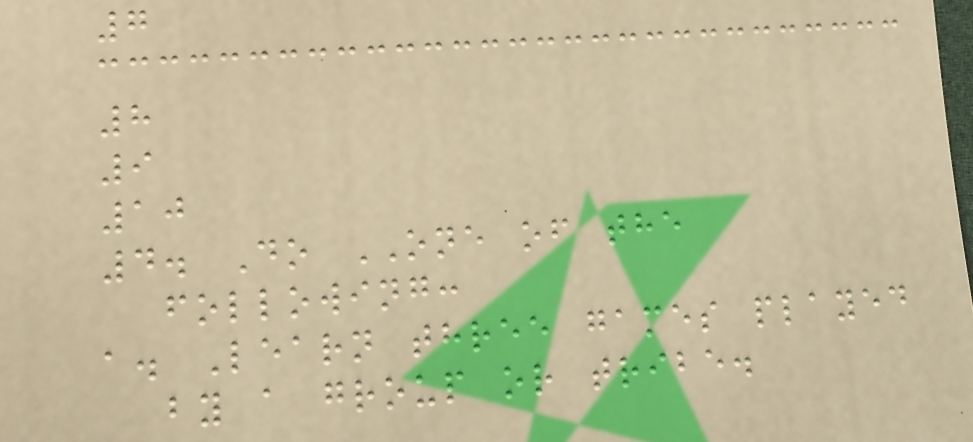7
8
9
10
4. Do ONE of the
following:
a. Learn three games played
by a group or tribe.
